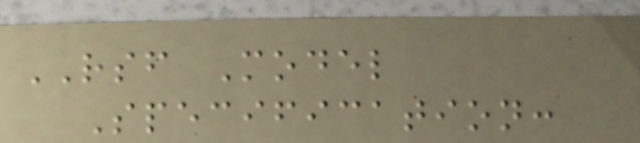RSF Model
Specification:
